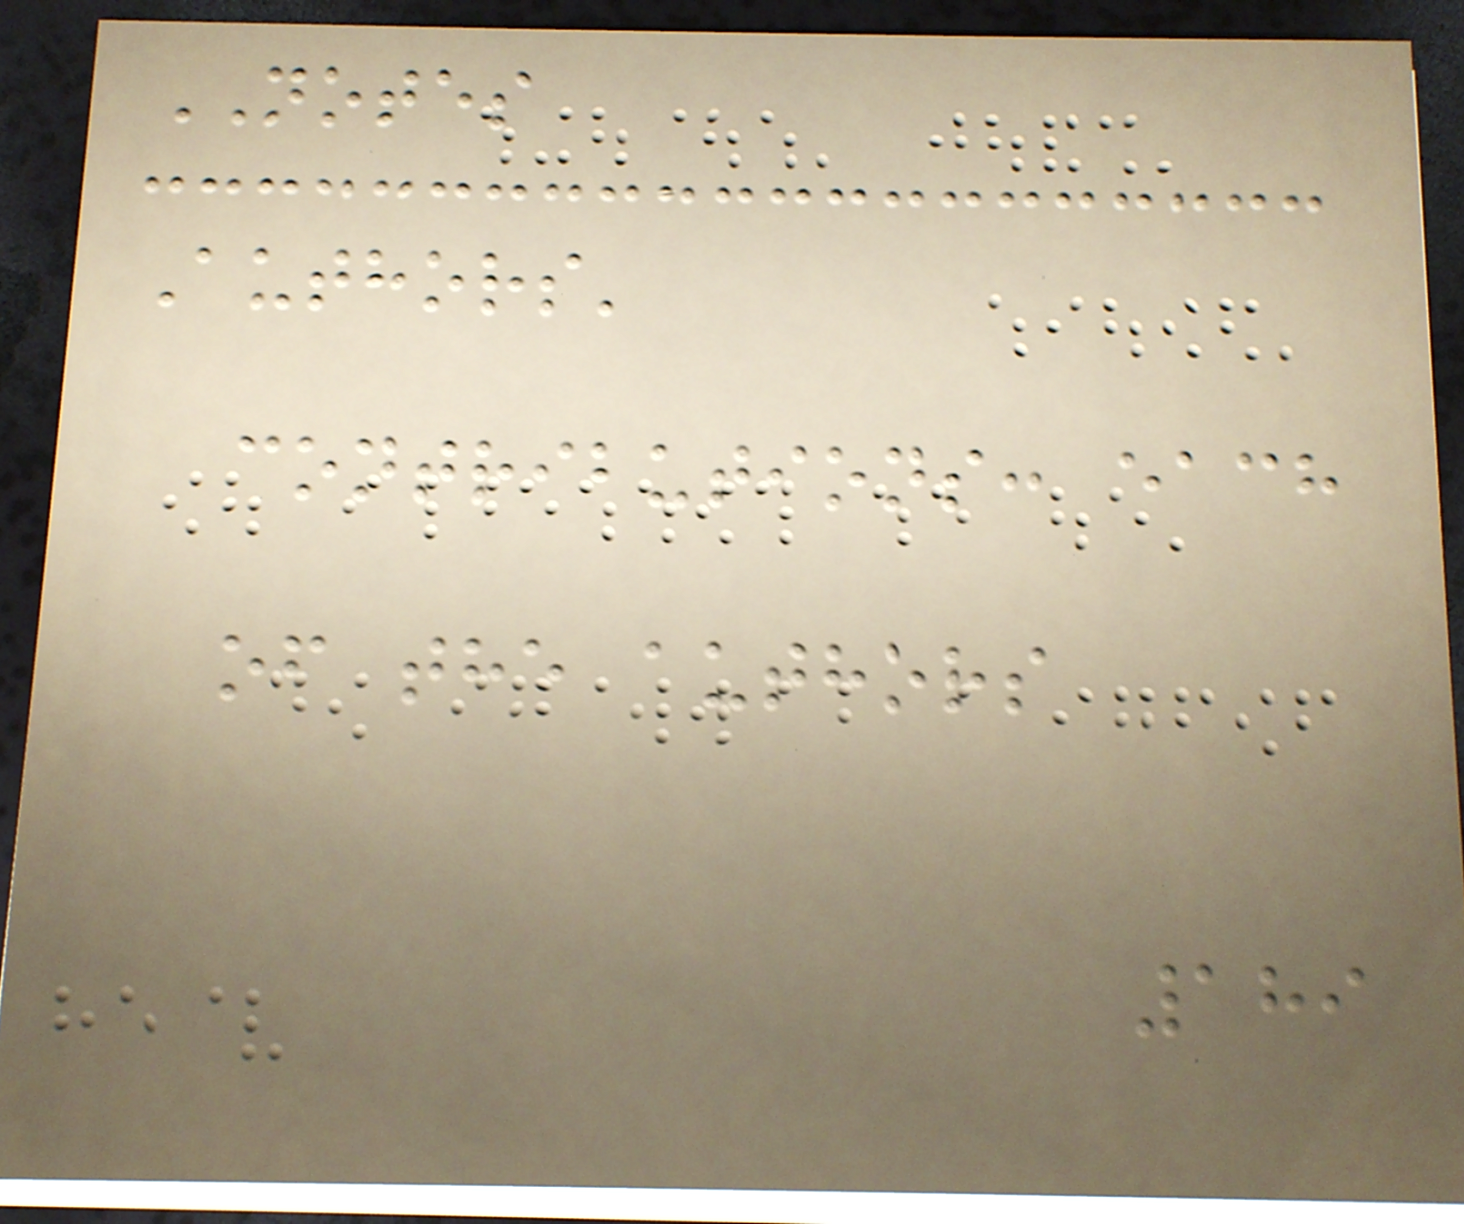NOTES
Authors'
contributions: each
of the authors
189
